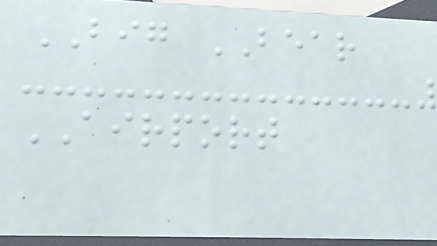BIG BEAR
AIRPORT
